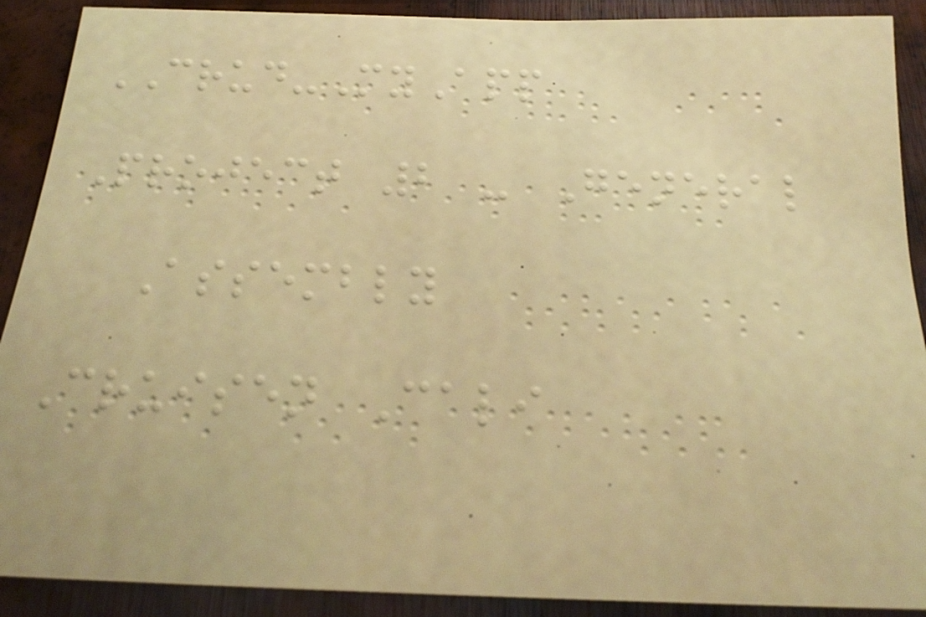CRUD-MyApp
Project 2 - General
Assembly
Cruisen Cali
